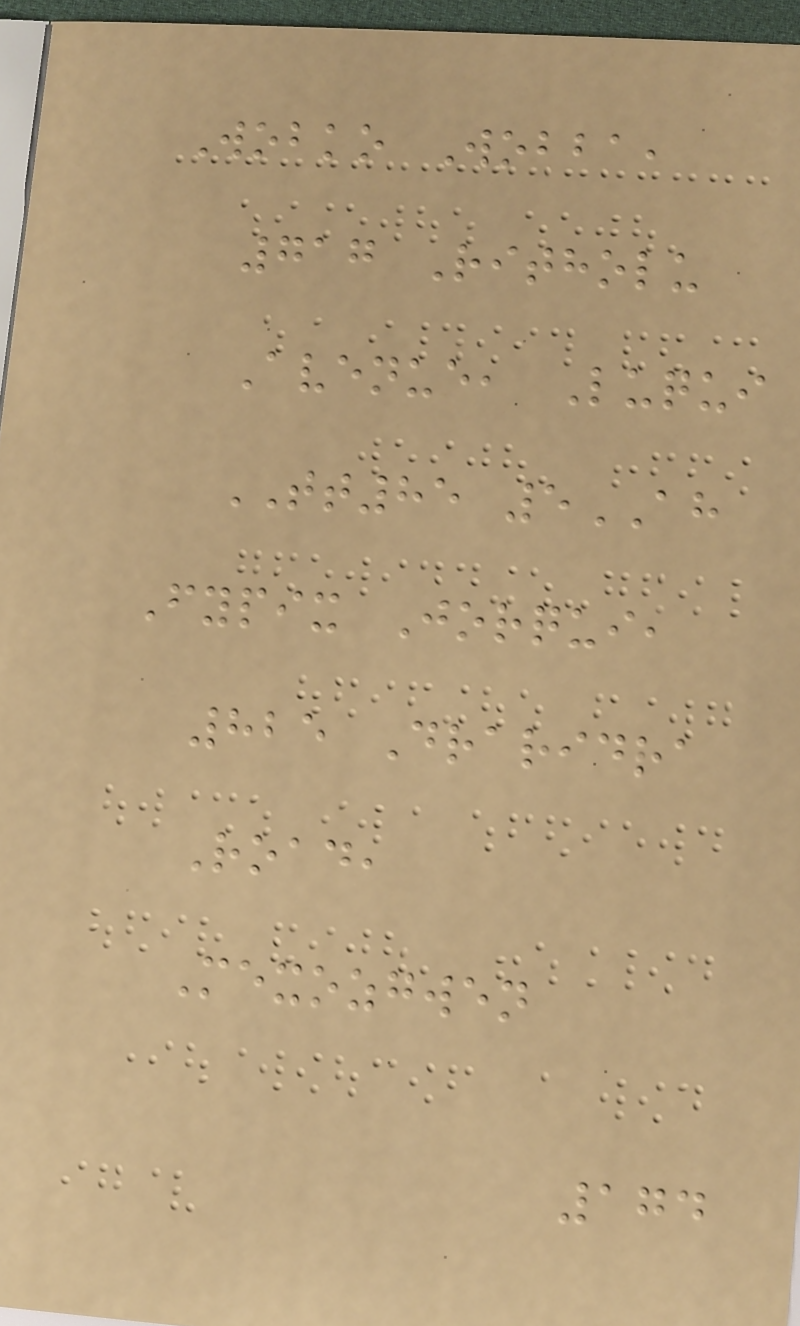Wobko Wobba,
717 Ritholu
Avenue, Luqui
TT85 5AH
Fypix Jorqui,
825 Draridra
Road,
Mexozgwen
174
